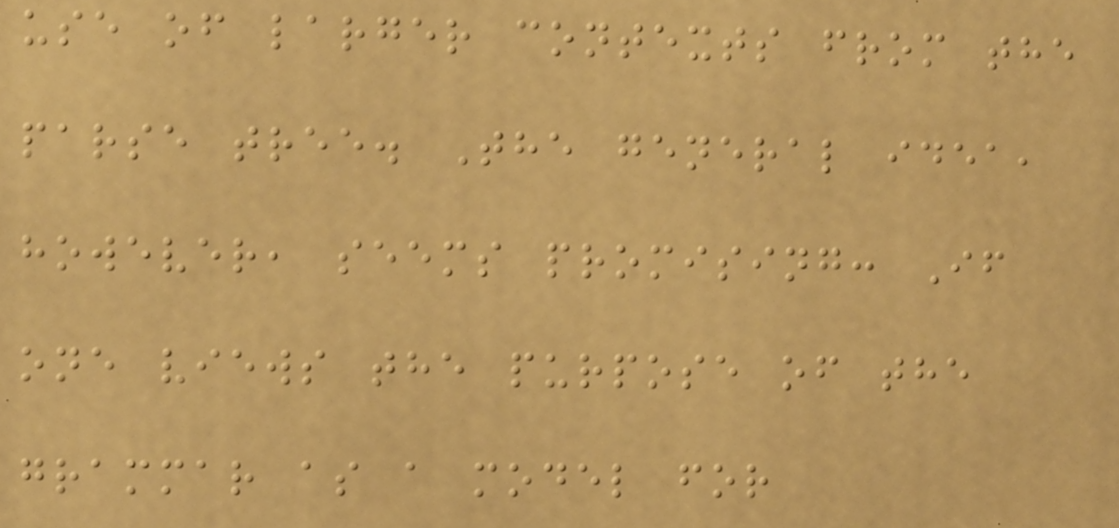use of larger contexts from the
parse tree. The general idea,
however, seems promising: If
one views the purpose of the
grammar as a model for
